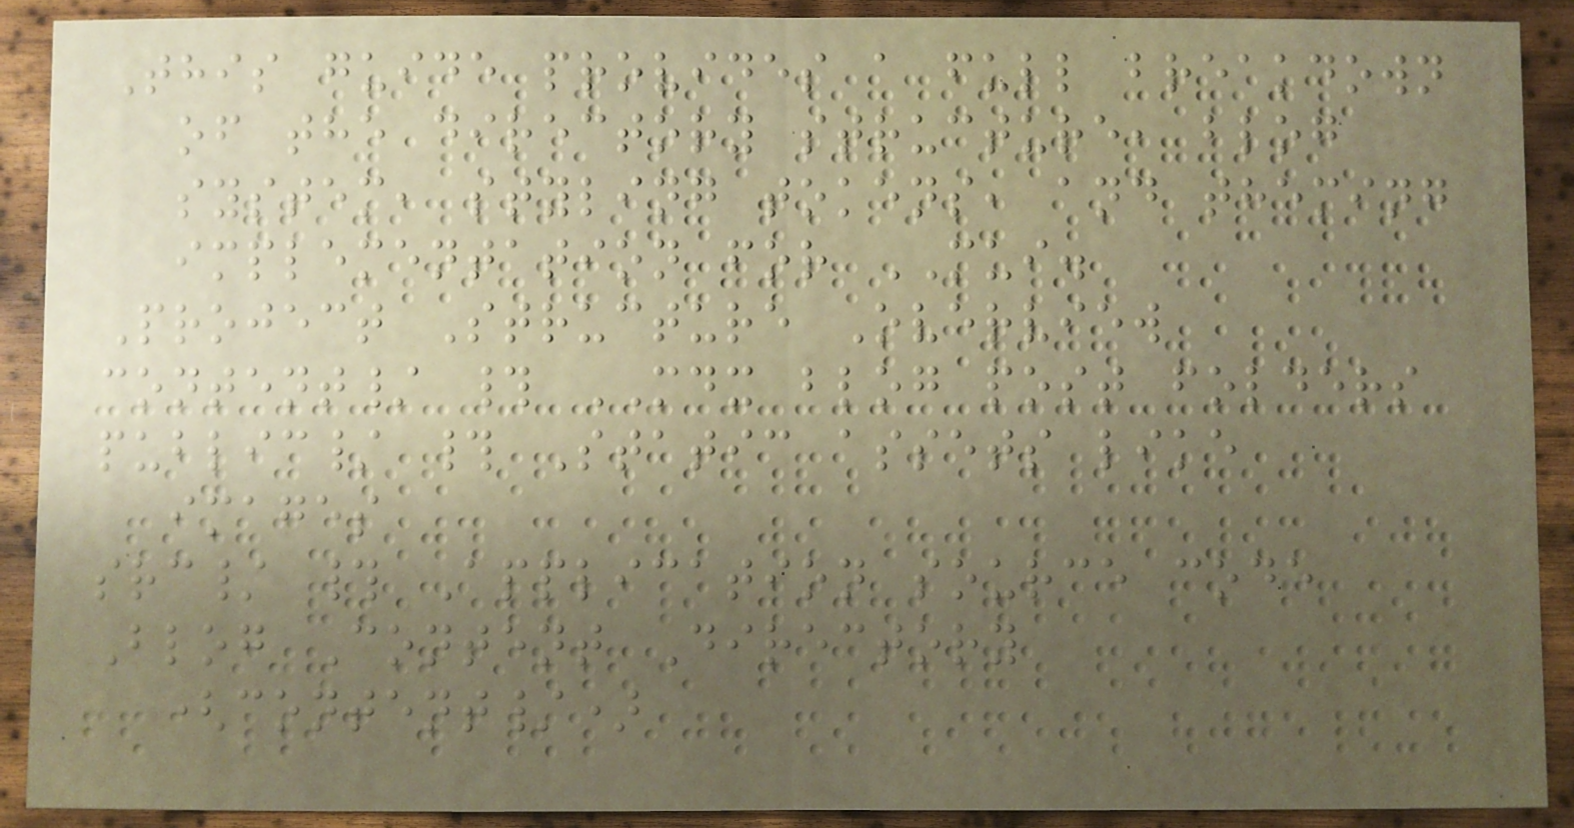This guide provides a full breakdown
of the directory structure, blog
system, styling tokens, and theming
implementation for MUI.
Project Structure Overview
content/ # MDX blog post folders
public/ # Static assets like
images
src/ # Application source code
Blog Content Directory
(content/)
